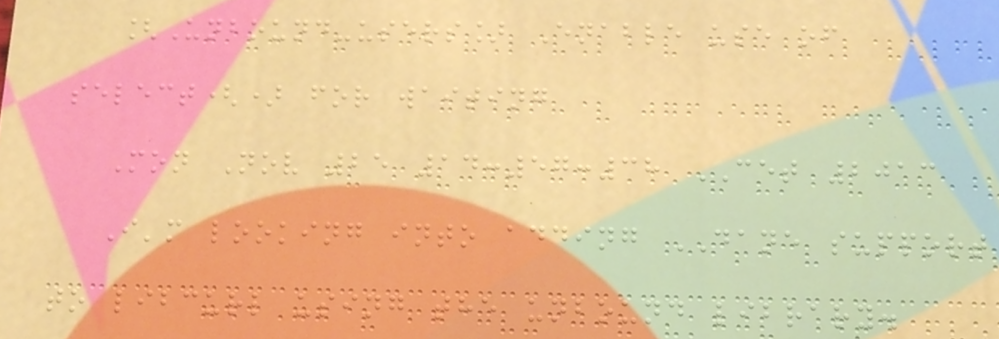[Unbound-users] Enable use of
select() for waiting
Mon Nov 25 14:57:38 CET 2013
I'm looking into adding DANE support
to libcurl using the unbound library.
